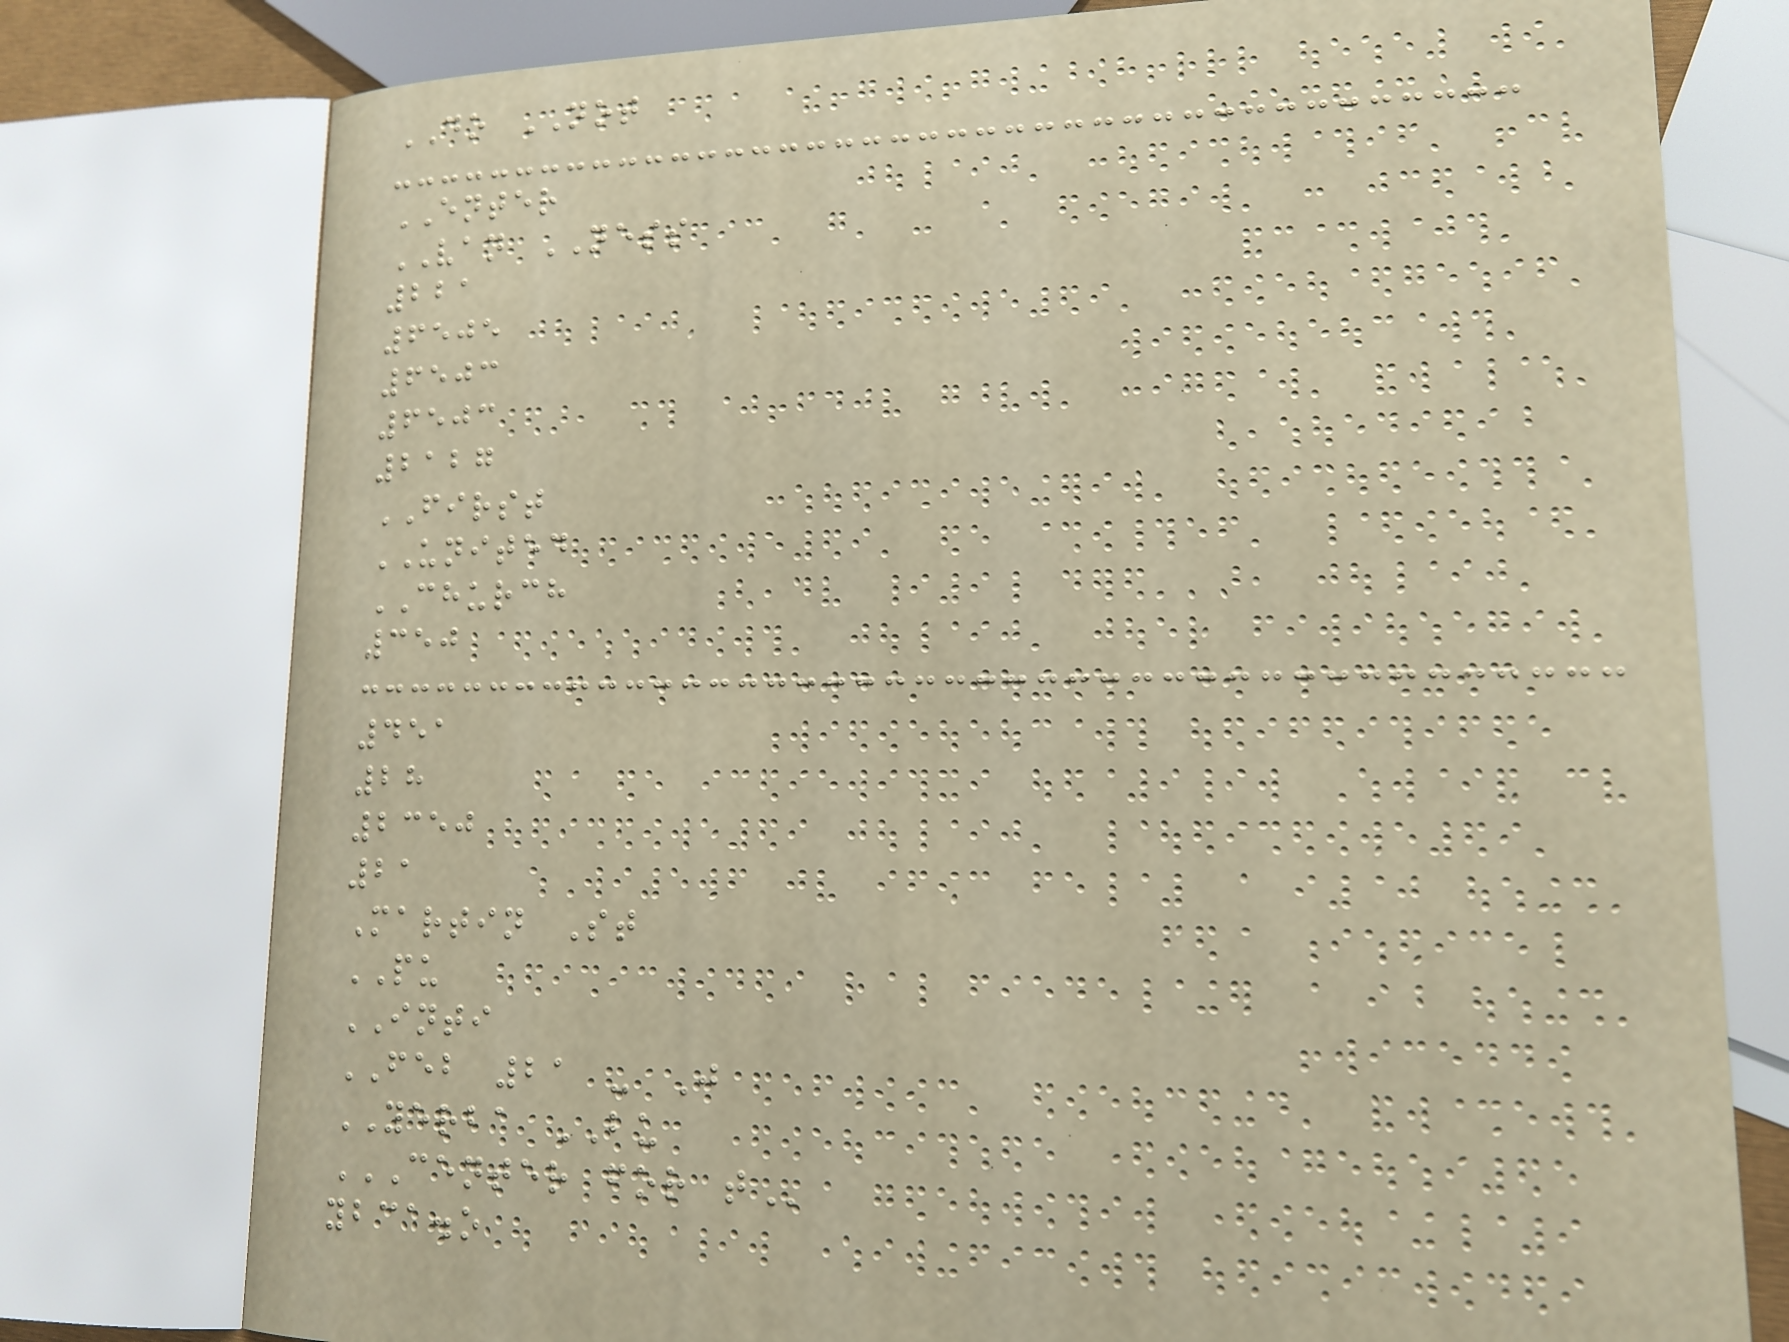DO NOT
ENTER
VAN NESS
221
6505
6503
6503
2127
FIRST
UNITED
CHURCH
350
451
28
2350
21
Martin St
PU
INTI
FEB 21 - J
YERBA BU
CENTER FOR T
ybca.o
